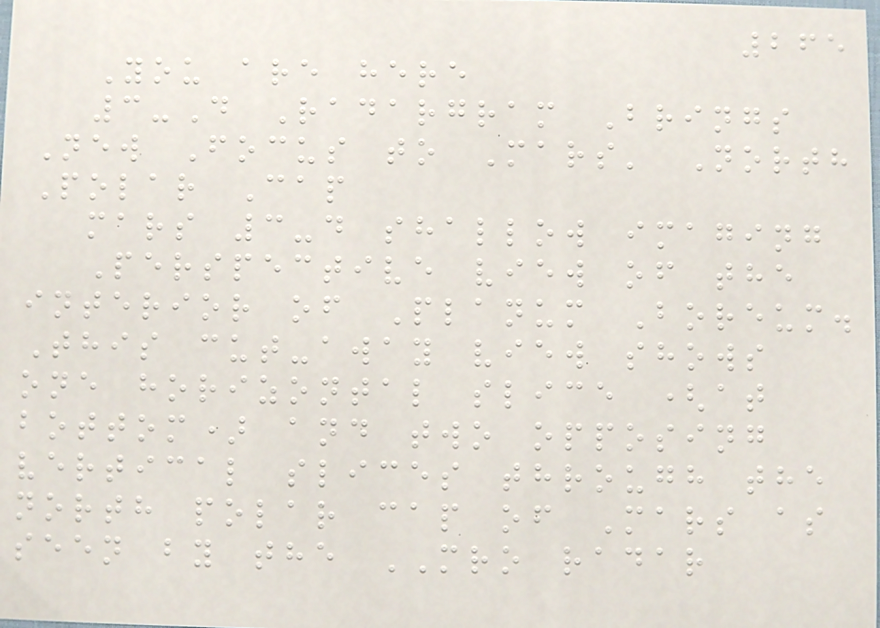265
You are here
3-D Radargram Brings
New Focus to Mars' North
Polar Cap
mars 3-d shallow imaging
Perspective view of the
interior of Planum Boreum.
This cut-away view shows
one horizontal slice (at
bottom) and two opposing
vertical slices through the
north polar cap of Mars as
seen by the MRO radar
